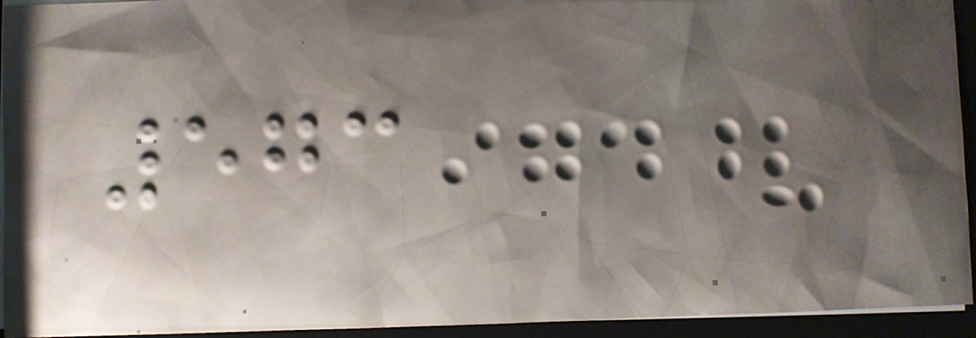573
